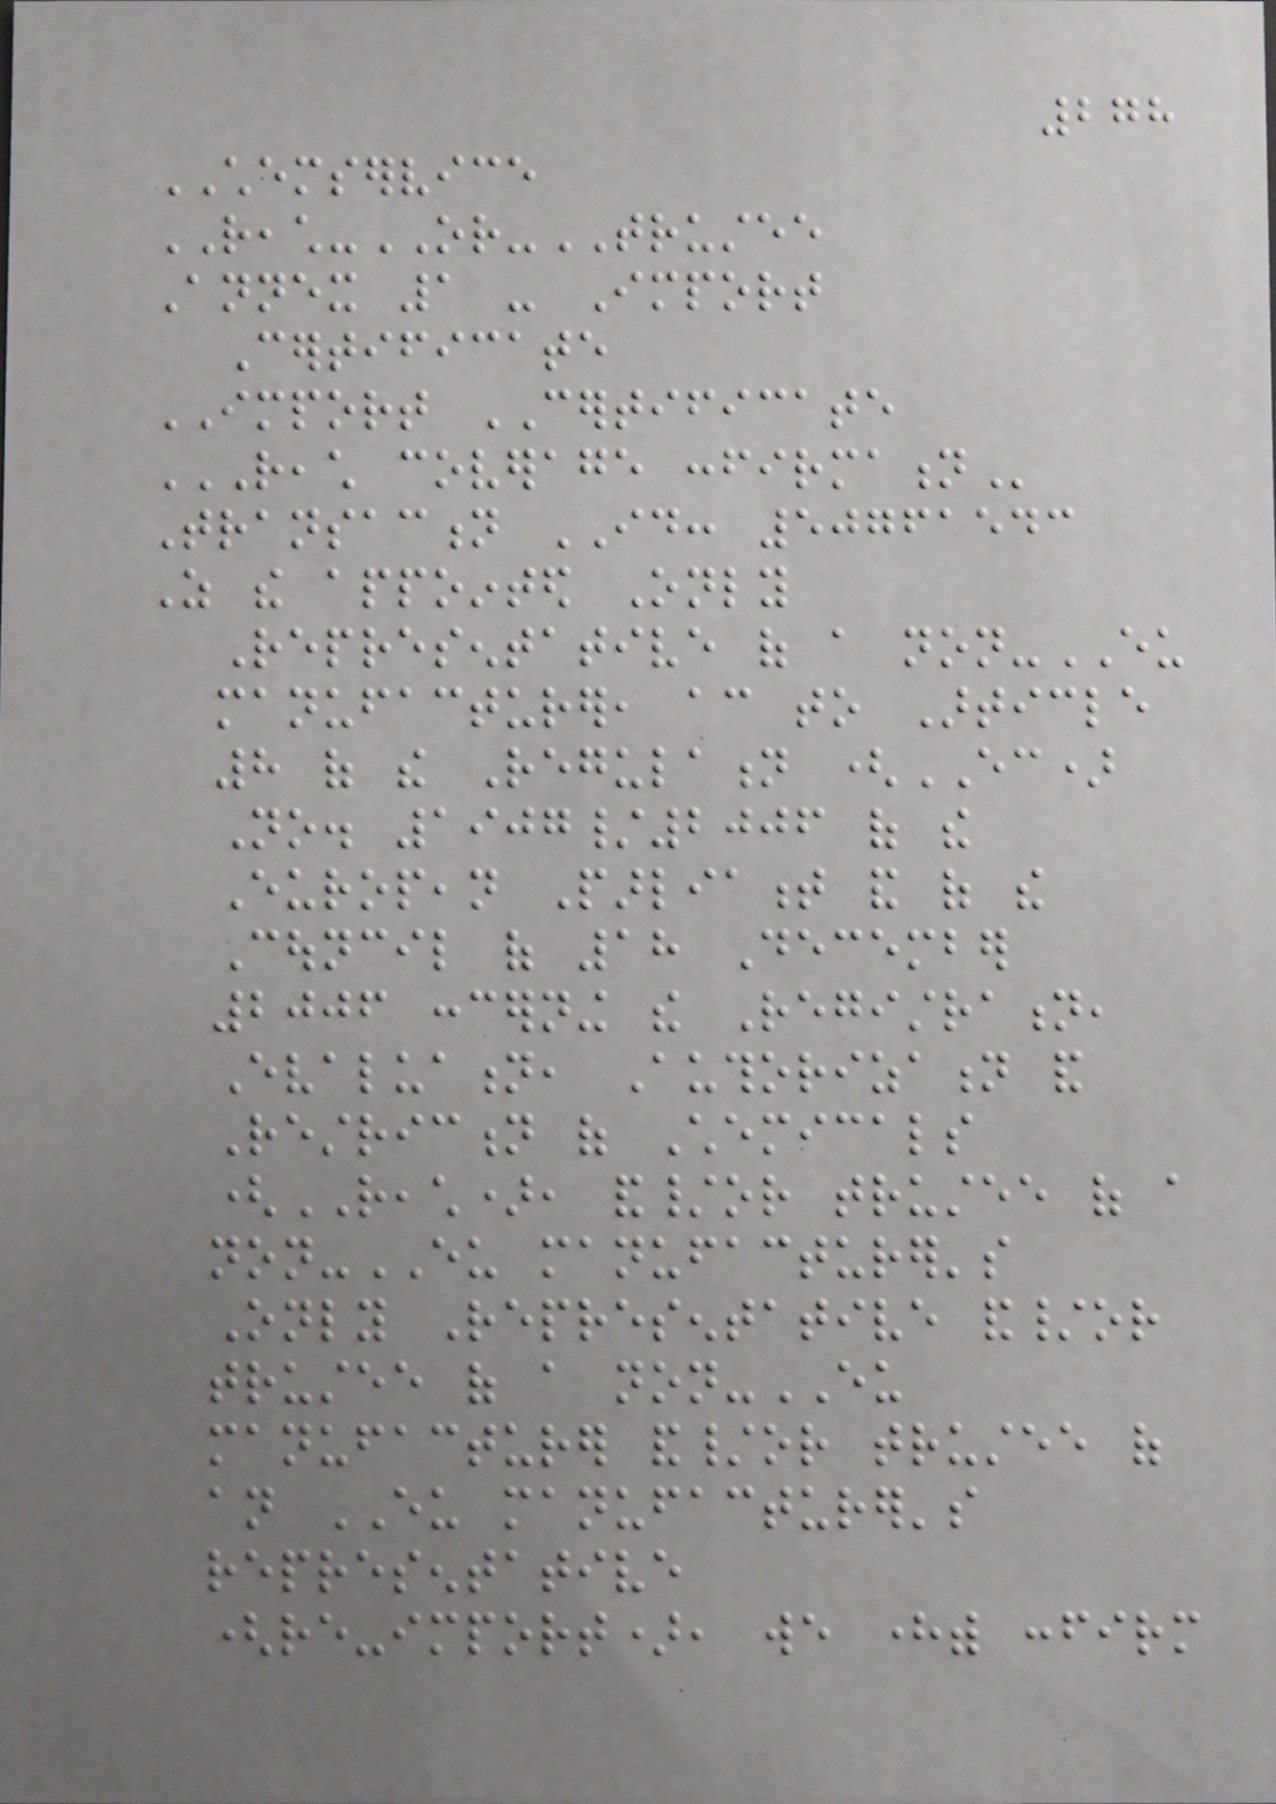278
CHEMSERVICE
REACH-OR-TRUSTEE
Annex 1 - Import
Certificate
IMPORT CERTIFICATE
REACH COVERAGE CONFIRMATION
Transaction ID: 50761543
As the appointed Only
Representative of a non-EU
manufacturer, according to Article
8 of the Regulation (EC)
No. 1907/2006 of the
European Parliament and of the
Council of 18 December
2006 concerning the Registration,
Evaluation, Authorization and
Restriction of Chemicals
(REACH), and/or trustee of a
non-EU manufacturer's
Only Representative and/or
trustee of a non-EU
manufacturer and/or trustee of
an EU manufacturer's
representative
(re-import), we herewith confirm
